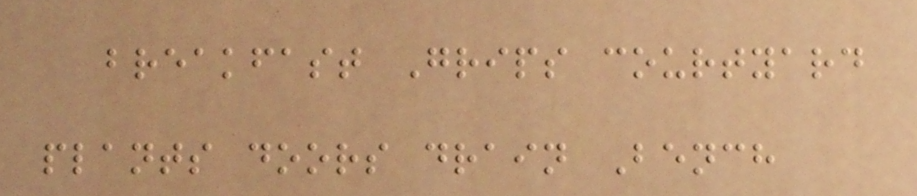breakfast Grips courtyard
plants doors drain Bench
